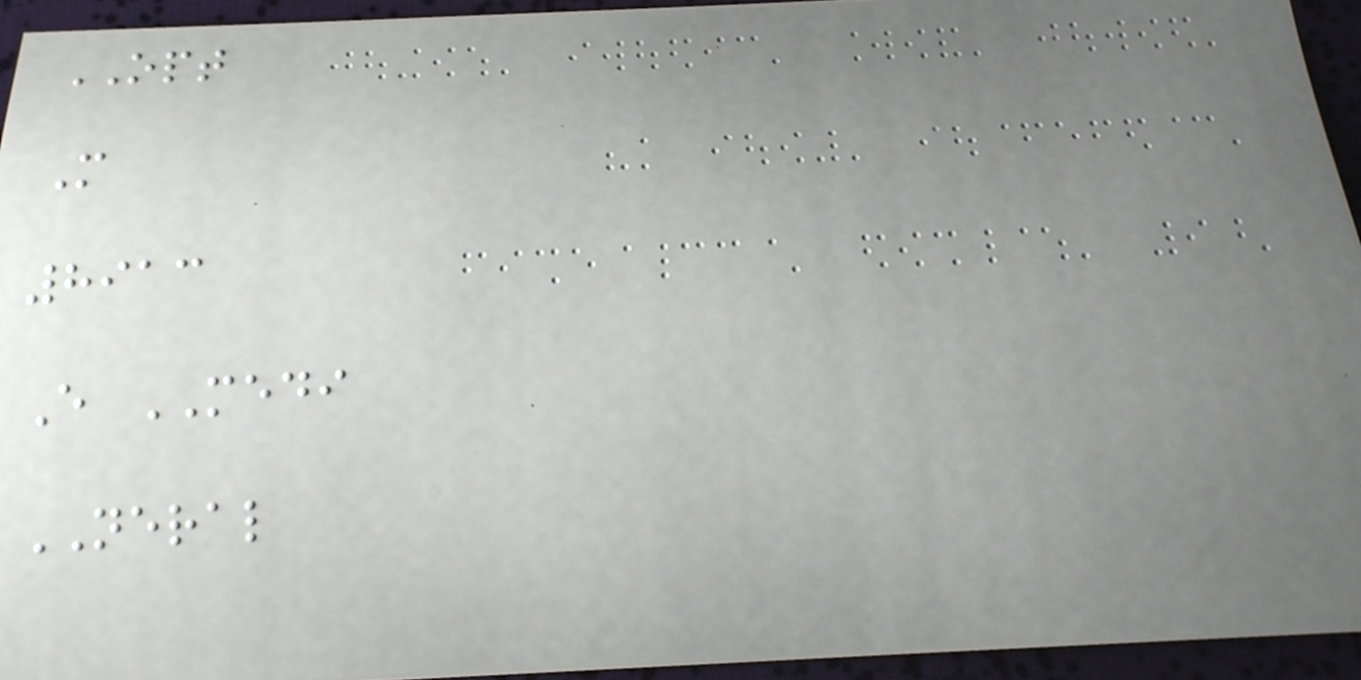OPT
M
8913
E MEDI
NERAL
